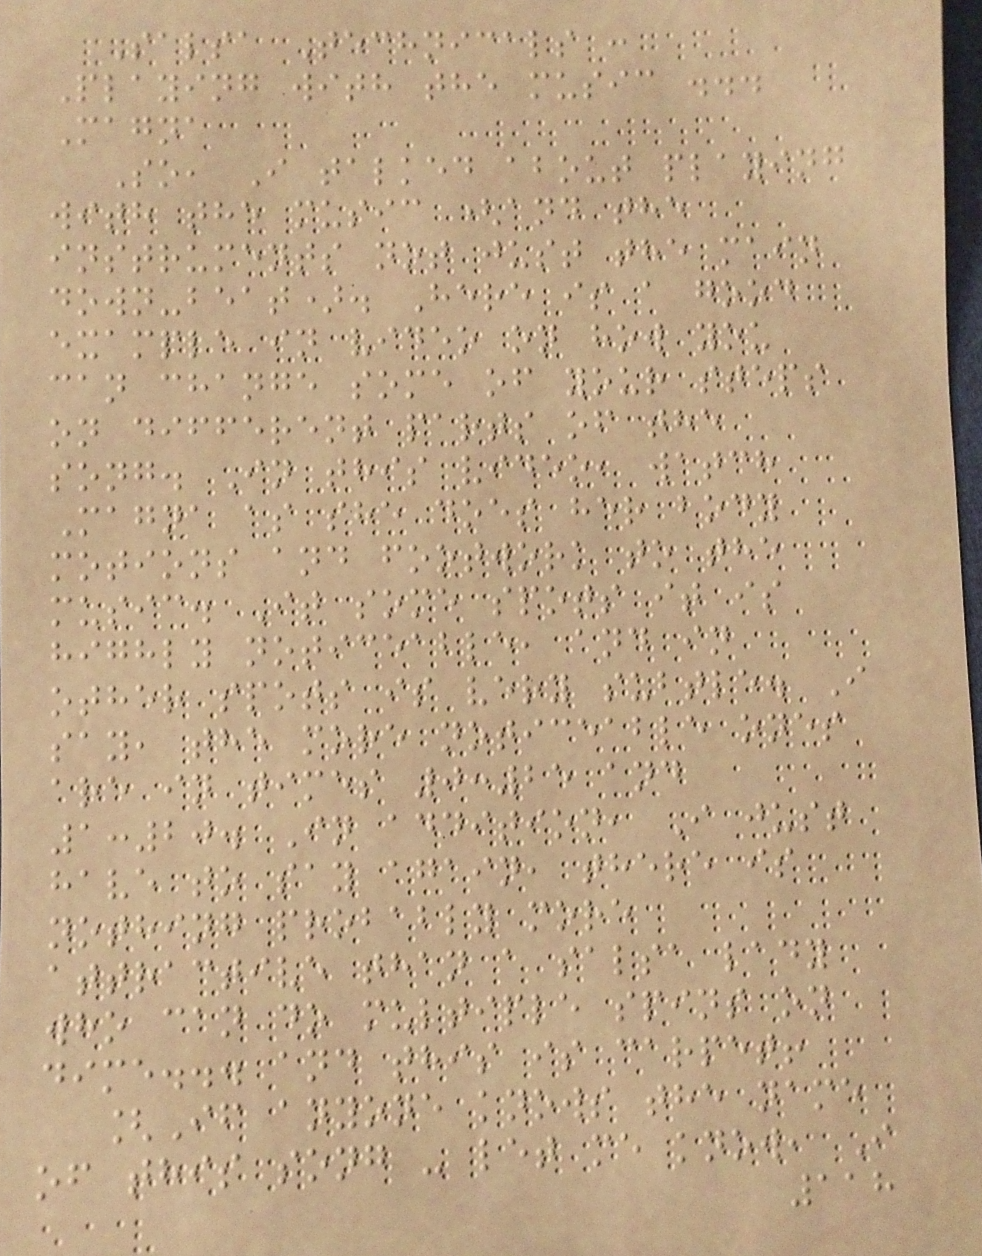Salsa Technicals :
Playing with the music ...
Magna
So, I talked about playing
with the music (and the
instruments not just the main
down-beat). Here is a good
example in video on how you
can change some of your steps
on different parts of the
song. In this video, watch
Magna as she does her body
motions and footwork to the
music. It some spots it is
highly noticeable, and in
other spots is very subtle. I
say, the more noticeable ones
are in times 0:25 and
1:20. In addition, I just
have to say again, there is
nothing probably more
attractive than a salsa lady
who can do multiple spins on
dime... and this is carpet!
[If anyone knows the name
of this song - let me know, I
118
